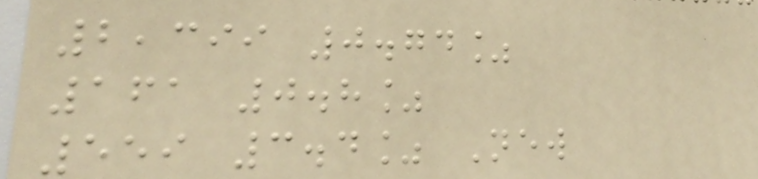2,399 0.74%
161 0.8%
559 3.4% New
